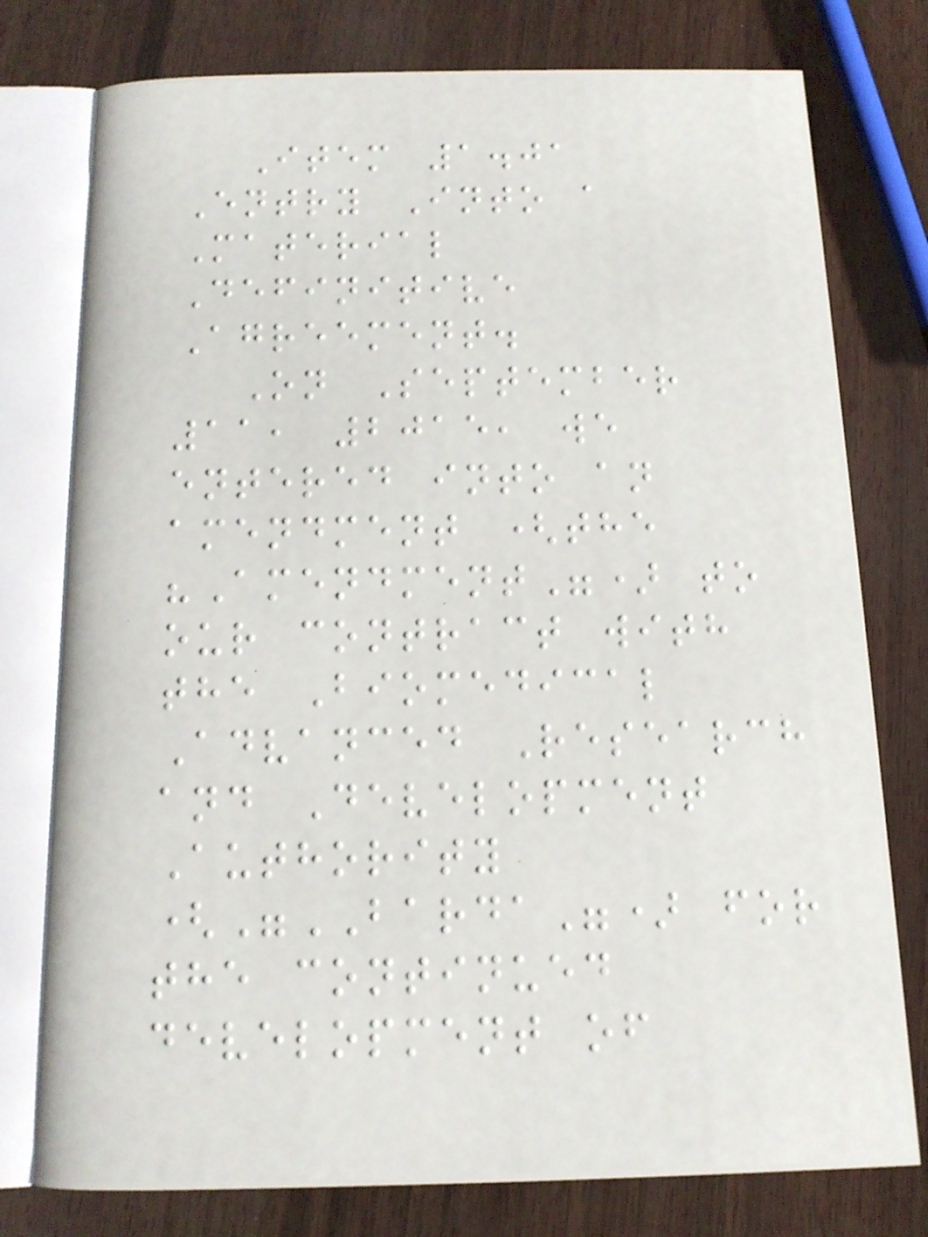Item 1.01
Entry Into a
Material
Definitive
Agreement.
On September
11, 2015, we
entered into an
amendment (the
"Amendment") to
our contract with
the Biomedical
Advanced Research
and Development
Authority
("BARDA") for
the continued
development of
